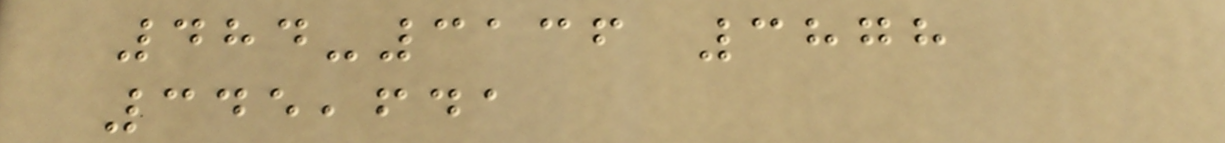484-3136 3878
345,641
